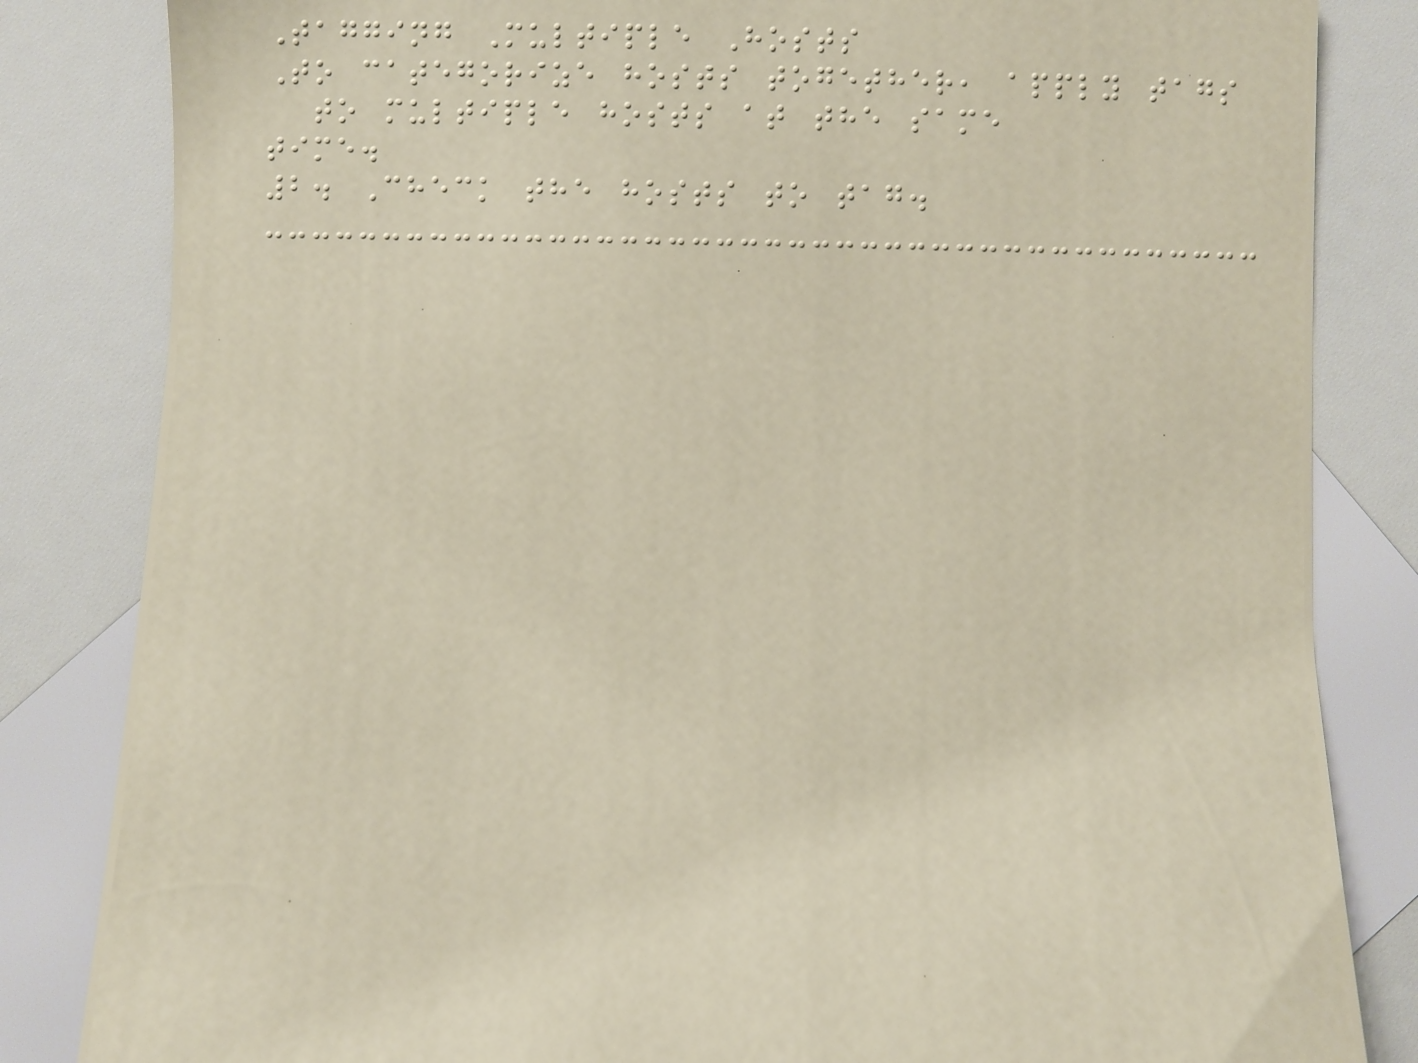Tagging Multiple Hosts
To categorize hosts together, apply tags
to multiple hosts at the same
time.
2. Check the hosts to tag.
